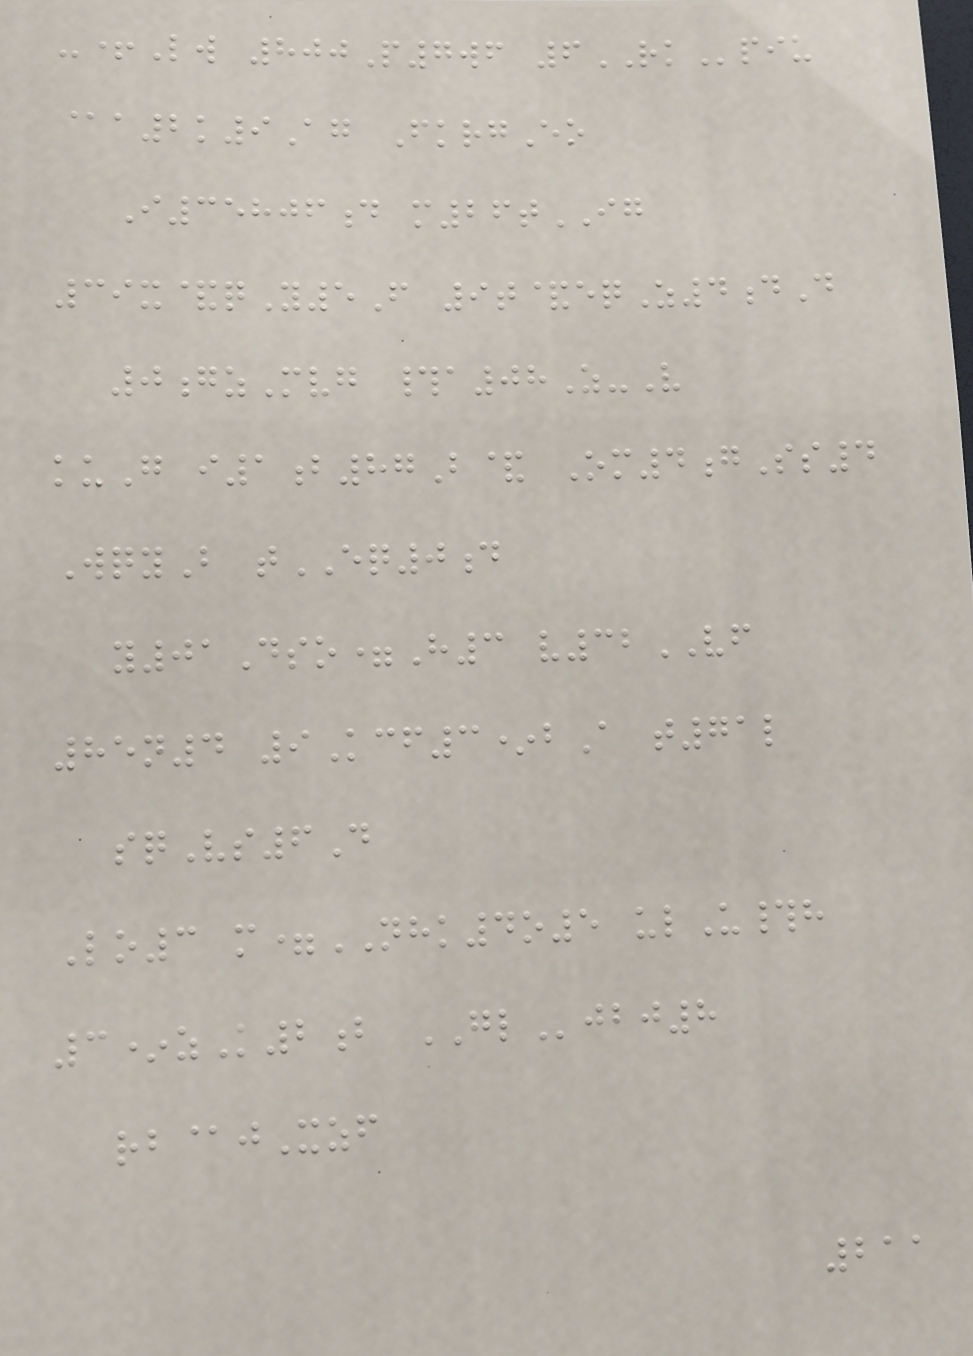-+Lw 800P7wf 6RKpiu
@a2k9Ag FkrgEo
I35806d m26tIG
39x&qY5F 9t&eqZ4dD
0gzMvg #a08Z-V
kuG i1b87B& Om4gSs4
WqyB tEQ0d
y01Dso=H3 v32VF
85n4 9Kcf3*bA t71l
sqVs6D
Lo3 m=NHK4o5 ulU#h
3*zK2b GLjbj8
rb@jXzf
211
